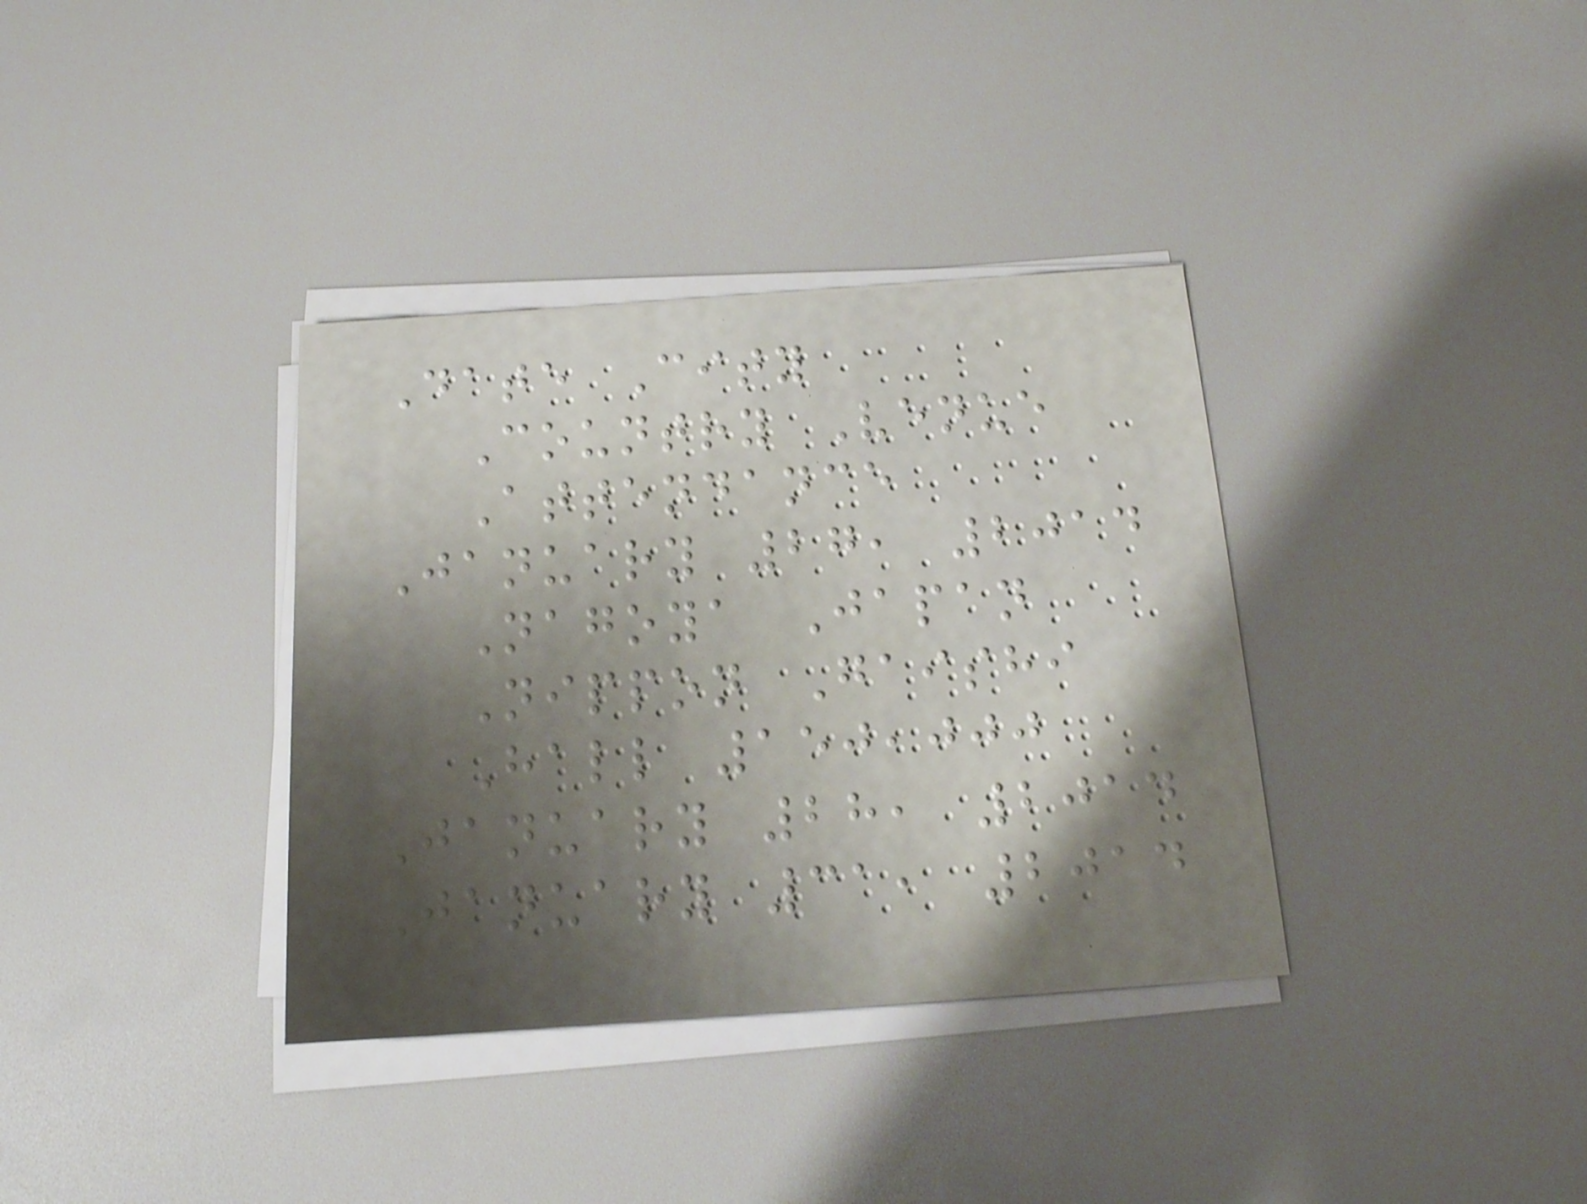Date City
Country Venue
Attendance
January 27, 2014
Nagoya Japan
Nippon Gaishi
Hall 150,000
January 28, 2014
January 31, 2014
